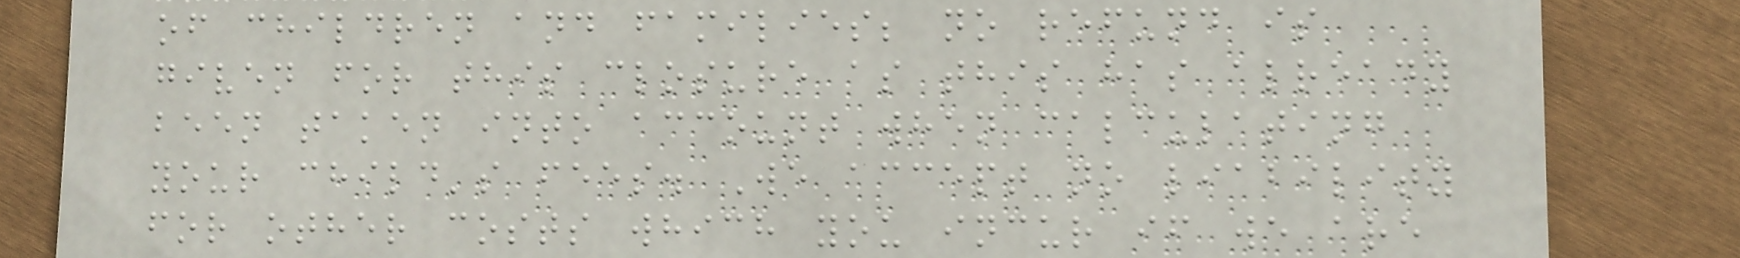of children and families; no refund is
given for this closure as this has already
been taken into account when calculating
your child's fees. We accept no liability
for other costs which you incur if we are
